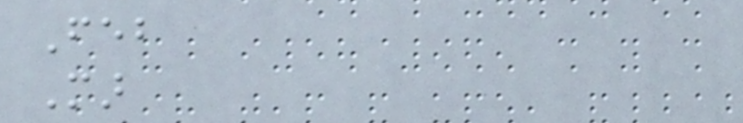Feb
Mar
